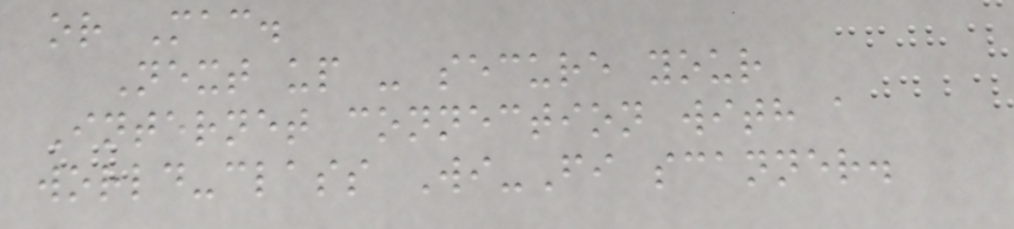or Mac.
Next up - secure your
Internet connection with a
world-class Wi-Fi scanner.
